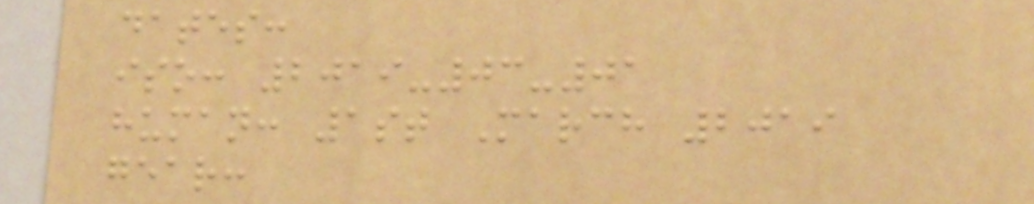dates:
iso: 2019-03-01
human: 1st March 2019
gear:
